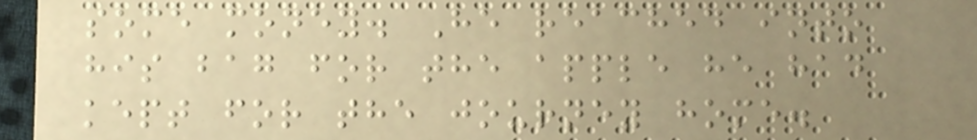some money. He reached into
his bag for the apple he had
kept for the journey home.
